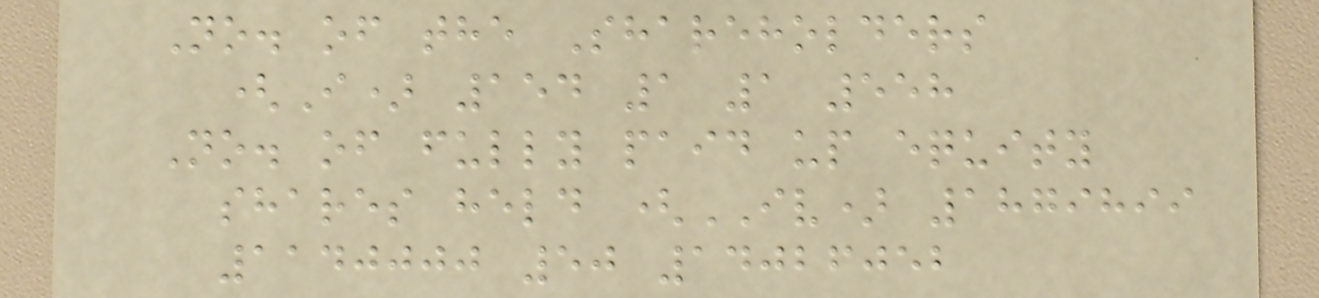No. of the Shareholders
(I) 154 1 1 558
No. of fully paid up equity
shares held (IV) 1879899
1140000 50 14026052
